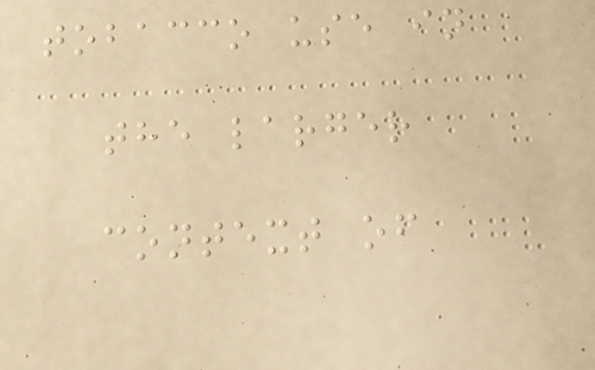tobacco use in
the larger
context of
